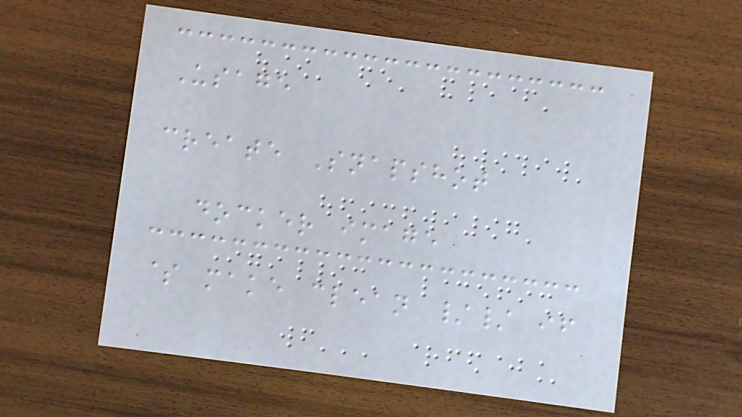Usage
create Snapshot
docker image
$ make clean // if
